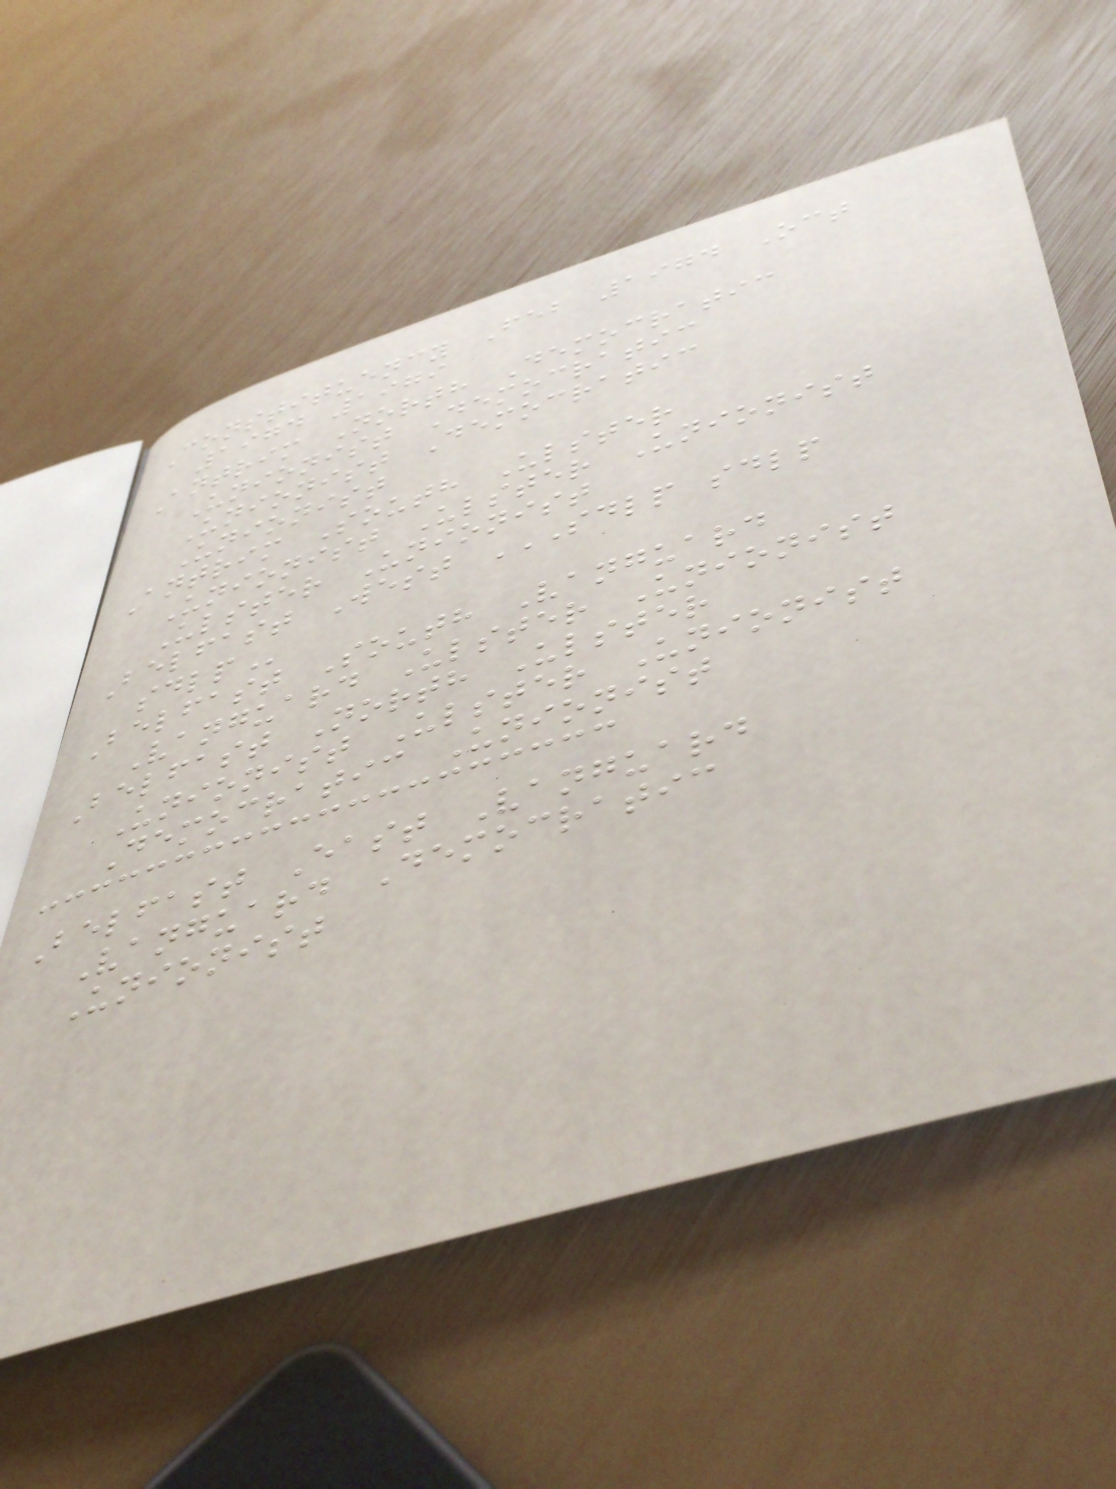Constituency Feb 1974 Oct
1974 1979
Antrim North Democratic
Unionist Democratic
Unionist Democratic
Unionist
Antrim South Ulster
Unionist Ulster Unionist
Ulster Unionist
Belfast West SDLP SDLP
SDLP
Belfast South Vanguard
Vanguard Ulster Unionist
Belfast North Ulster
Unionist Ulster Unionist
Democratic Unionist
Belfast East Vanguard
Vanguard Democratic
Unionist
